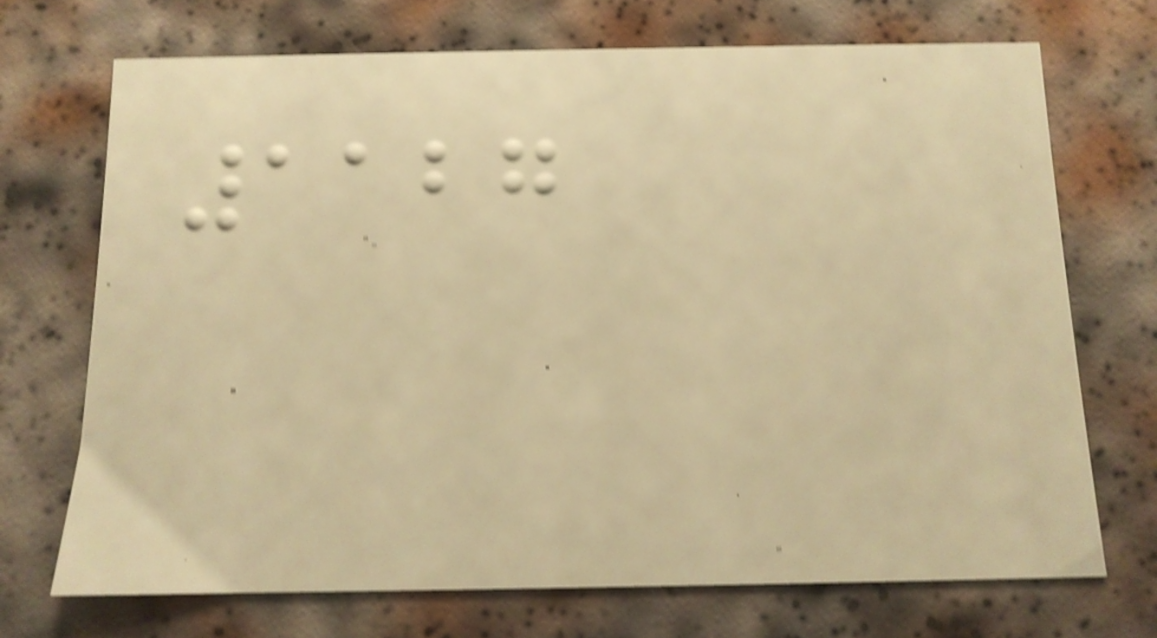1127
